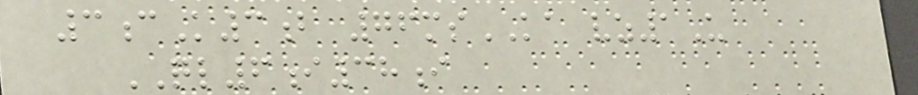3cK3b 76msKA vz1U
QL6i38i
